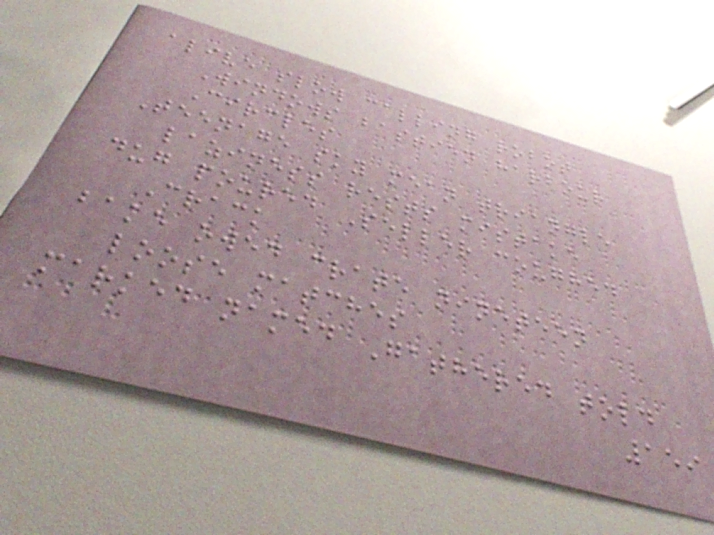alive slow calling robot
Windows bastien harbour
Circles
Teenage sky mean triangle
laziness rests mistake
dug poured Seller coughed
Crack
bake owed crate nineteen
loose matches
marked named Gathered told
159
